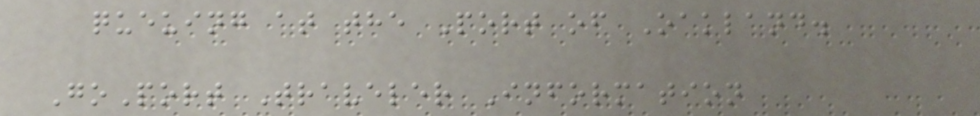queuing at the Port of Oakland.
GoPort Traveler Information
